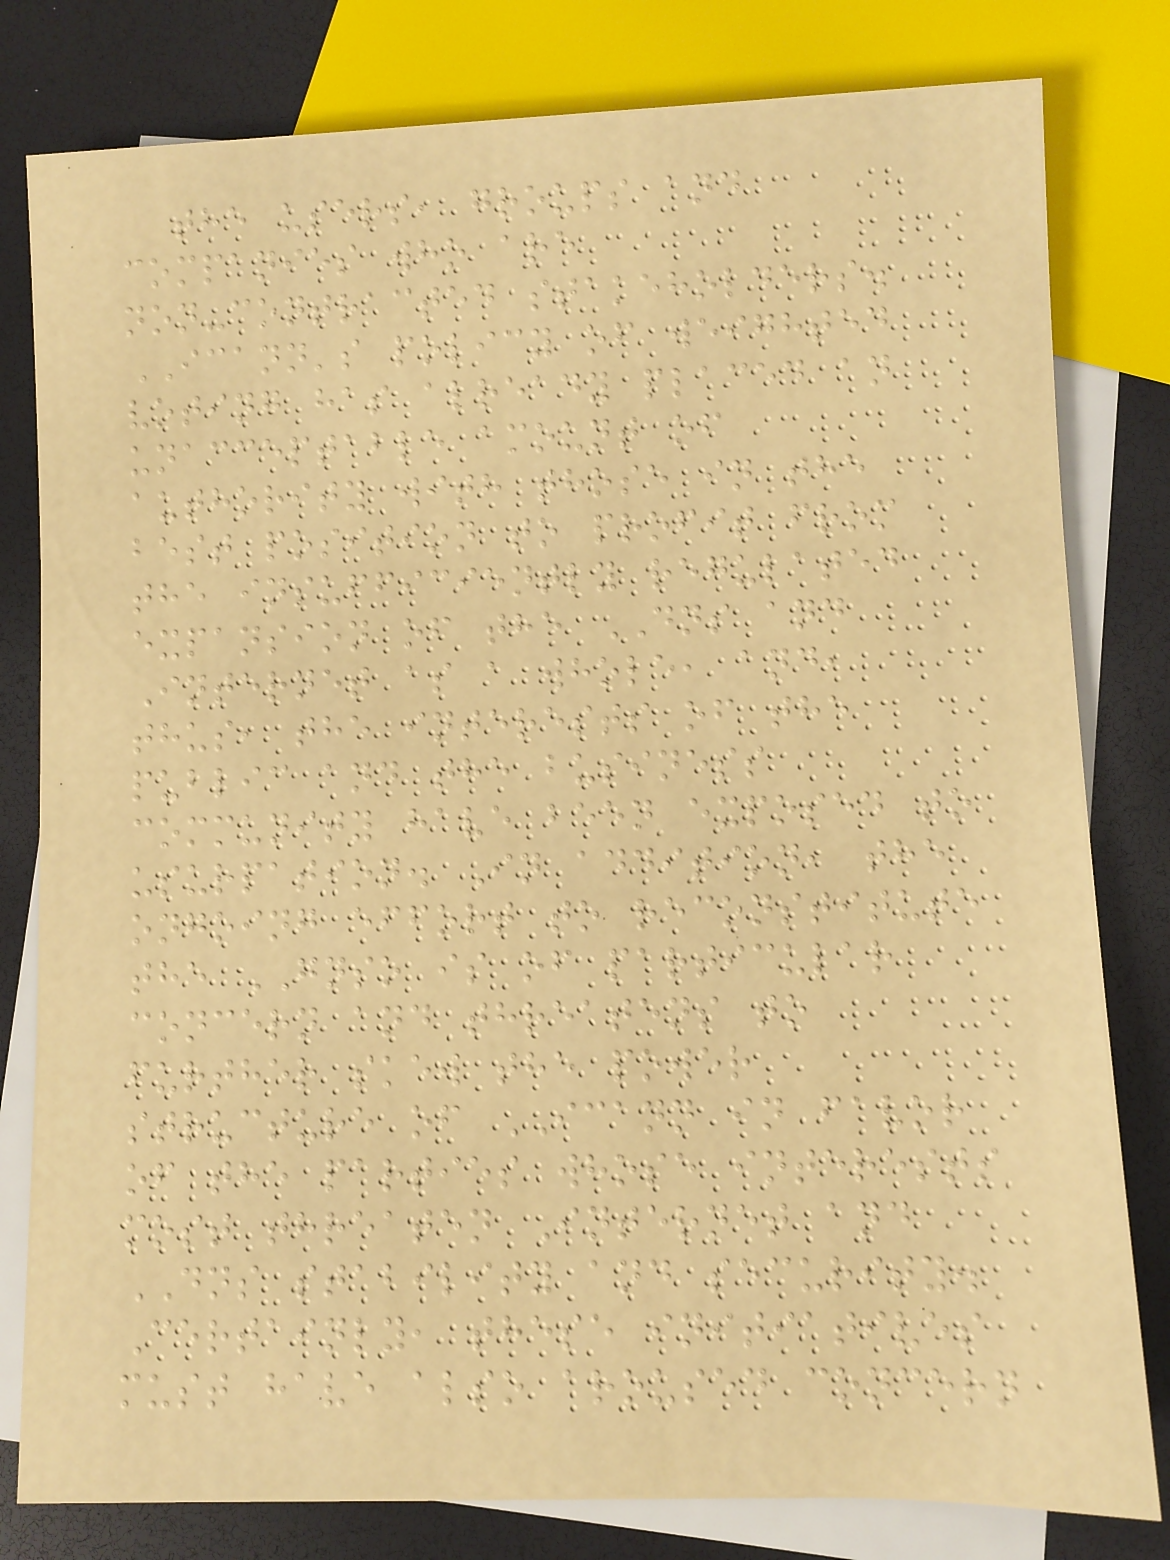the users, groups and
companies who are
non-contracted stakeholders.
ICANN's policy of weighted
voting has already placed an
unacceptable amount of
authority with those in the
best position to profit from
the insufficiently regulated
expansion of the DNS and
Internet as a whole, and,
thus, the interests of the
public and the business
community have been exposed to
usurpation. In addition, the
ongoing effort to reconstitute
the GNSO is of particular
concern and threatens to
further skew the power
structure of ICANN in favor
of the parties whose interests
most threaten Internet and
DNS stability and security.
Certainly, these initiatives
must have also aroused concern
